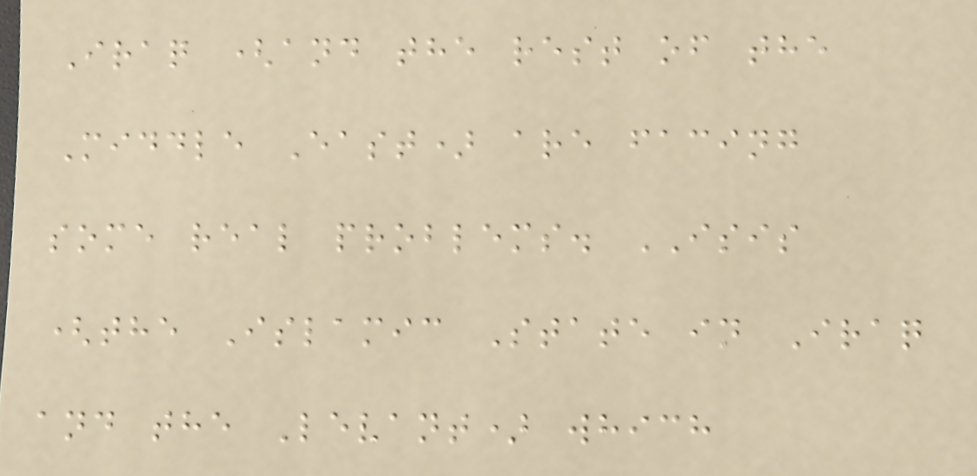Iraq (and the rest of the
Middle East) are facing
some real problems. ISIS
(the Islamic State in Iraq
and the Levant) which
